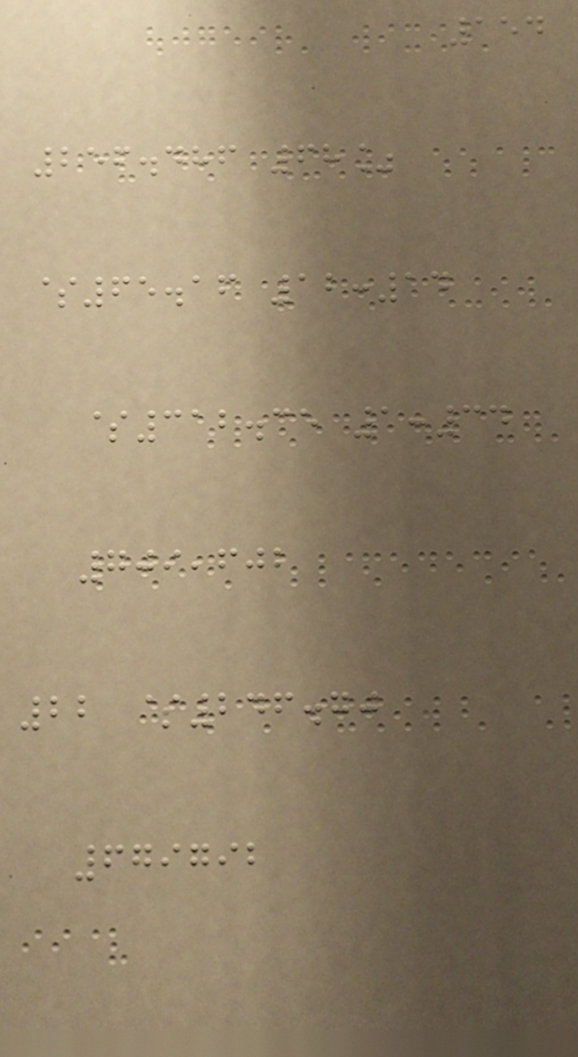154
256.486 68%
$65.16 12:14
$312.35 1:34
709,602
22 $246.70
679792
